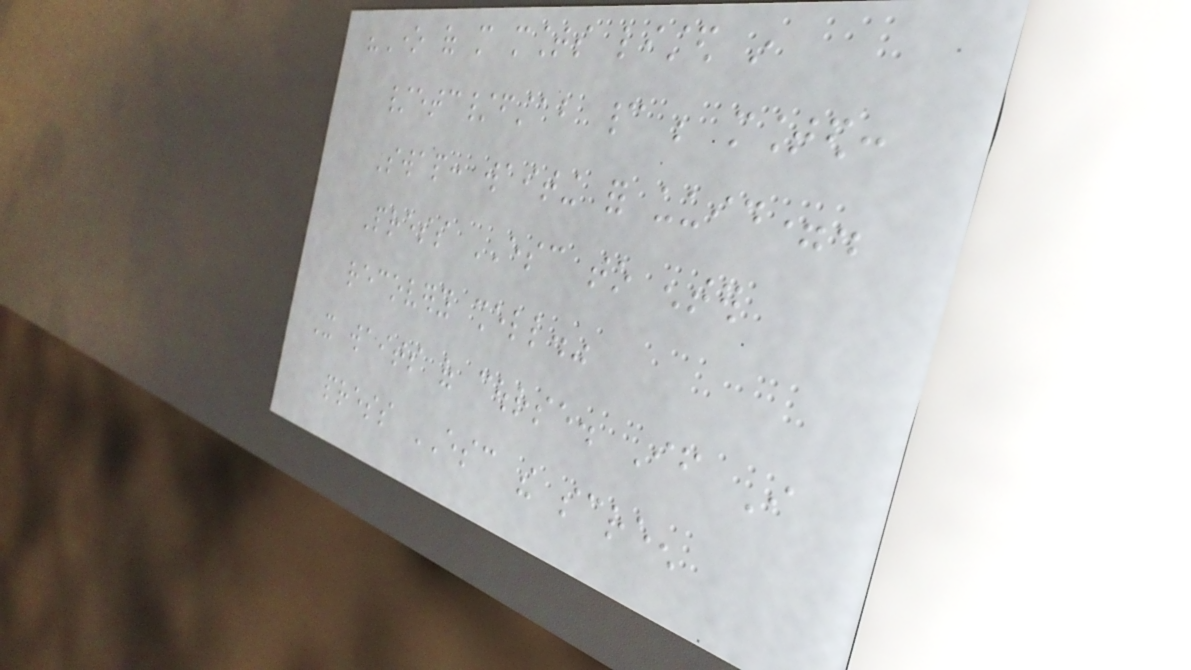"One of more mounts listed in
/etc/fstab cannot be mounted:
Swap: waiting for uuid=.
Press ESC to enter
recovery shell."
It waits of course. If I
press ESC the screen
